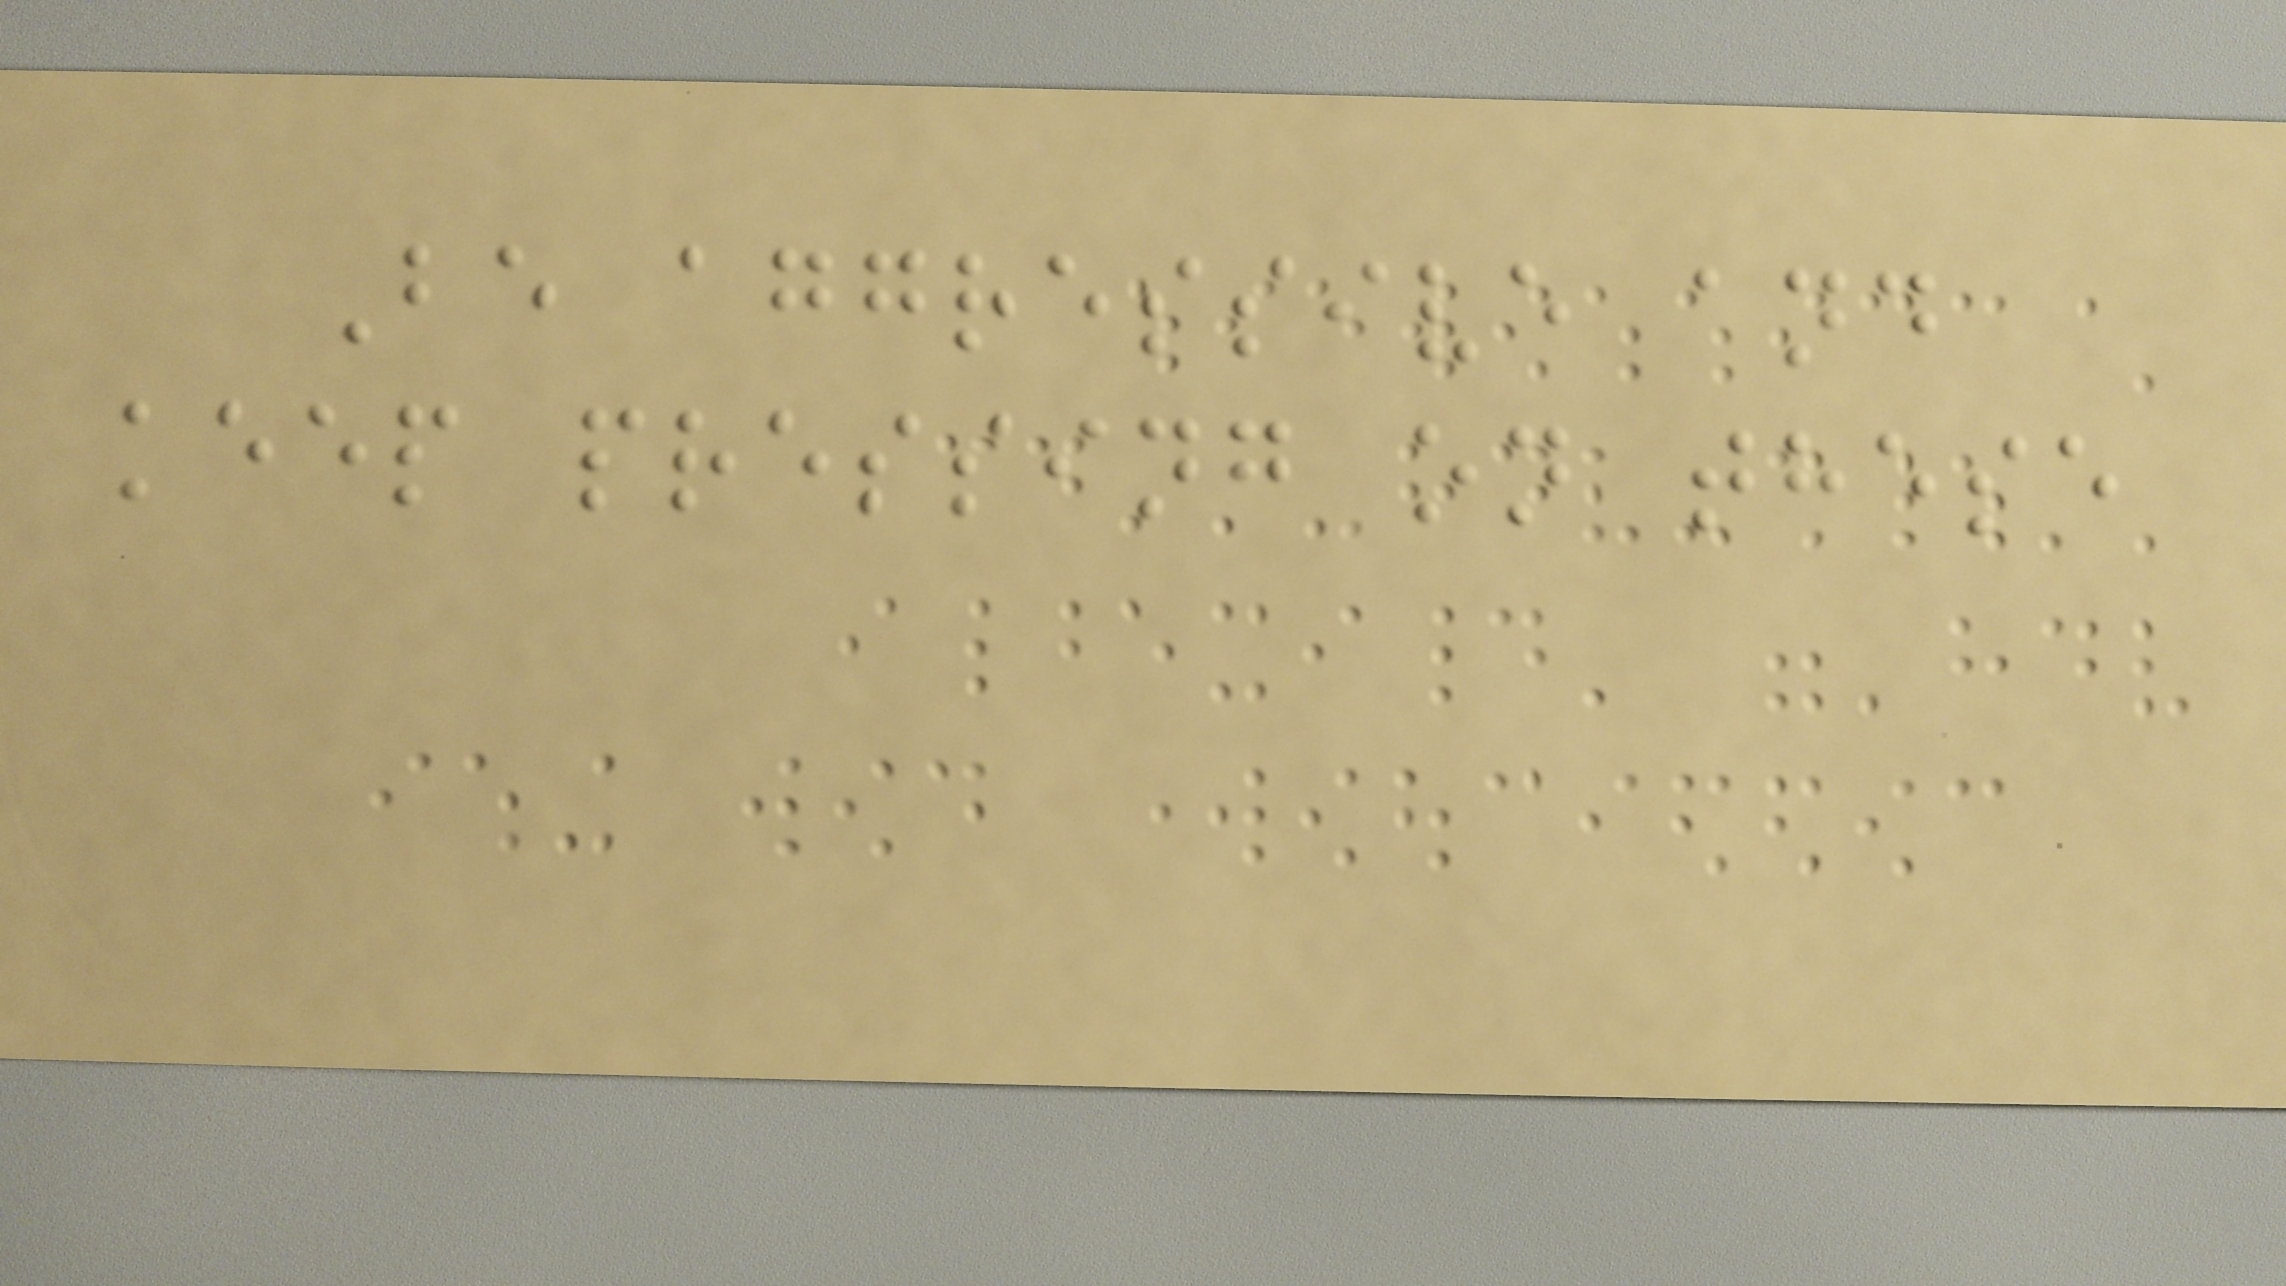Be aggressive and
keep pressing on these
